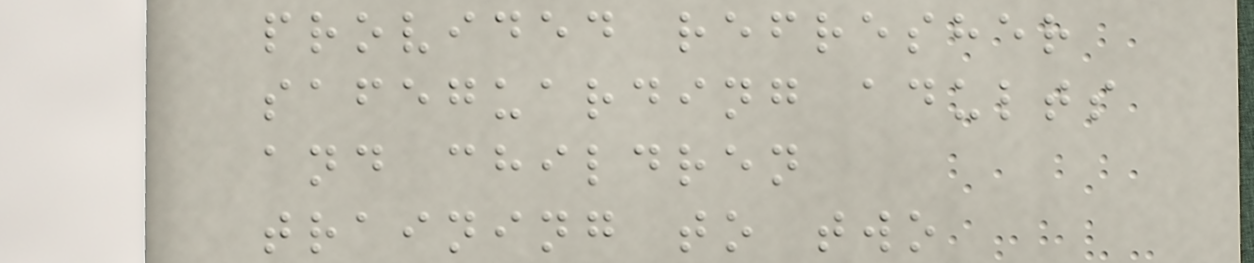provided refresher
safeguarding adults
and children
training to two
